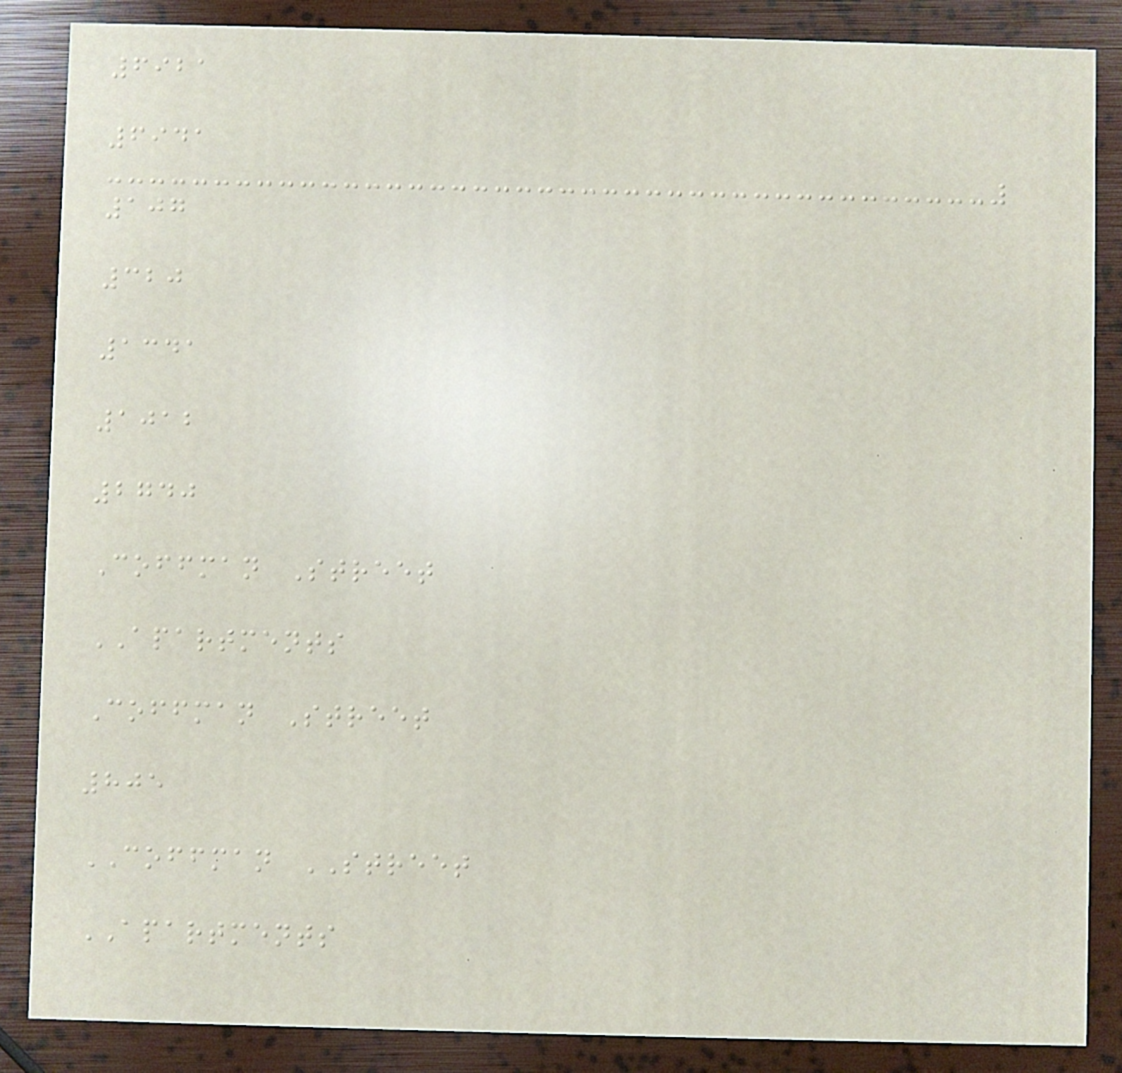6921
6941
107
320
1341
1012
2740
Coffman Street
APARTMENTS
Coffman Street
805
COFFMAN STREET
APARTMENTS
